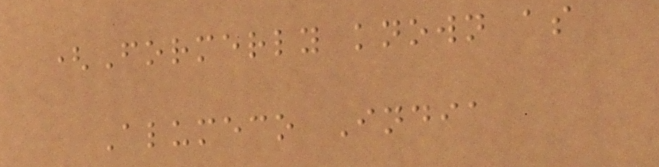(Formerly known as
Alumeco India
